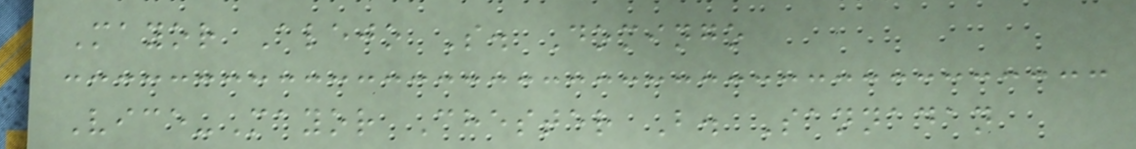Mayor Alejo S. Domingo
Vice-Mayor Chester B. Sannadan
